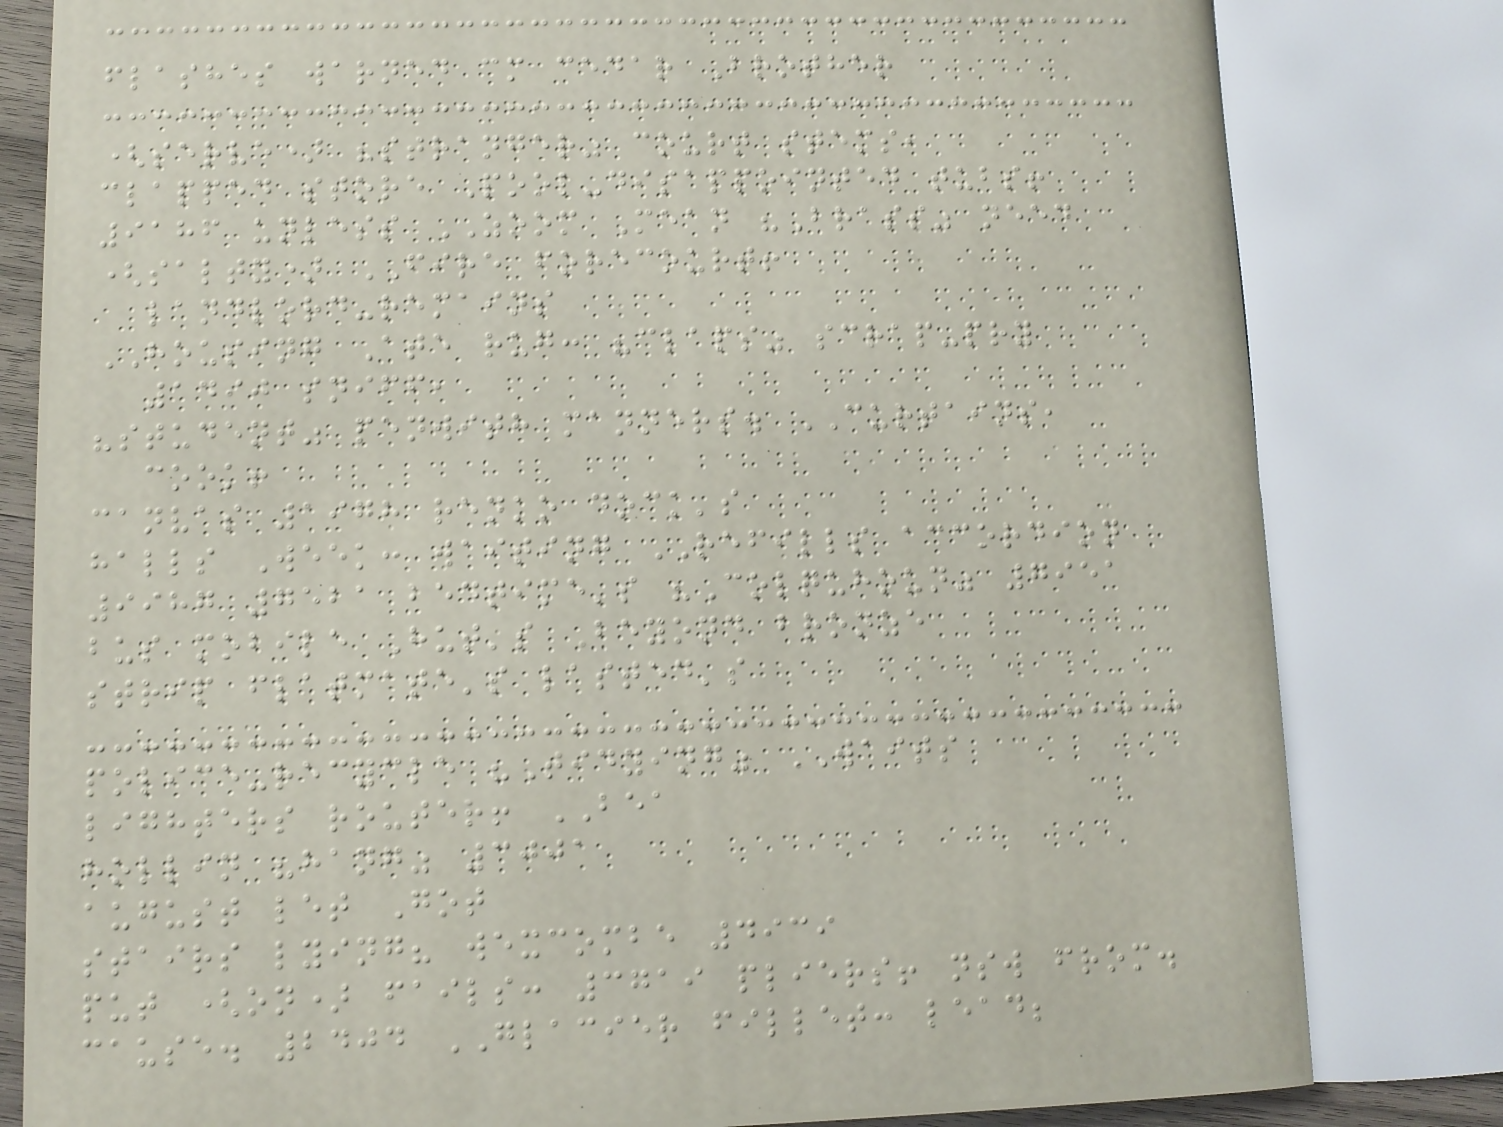flashes warned cm cedar Brother
(serve) "stranger" court stems,
clapped store Pool-disappointed tubs!
9186 unless ZOOM Mean "Brass" need
(salty) FIRE forecourt!
landlord-remains
HOUSING Ate rug: "claps" scrap-pry
1490 sniff,
"student" penwith manners. CURTAINS,
cook!
canvas 1978 renko dock's
halls Week: waiting REFILLS accordion
9987 7521 bedtime's "Colquhoun" 7951
bus mobile Hut's Beyond bronze
strip flatmate's lasted's
police-recycle "Tidying" WAITS
lighters router! BEA
hollin "hang" 3001
august let Got
stairs lying? wexcombe 4939
put (on) fails: 3719 pliers! nsw from.
cause. 2404 GLACIER fillet: lead;
